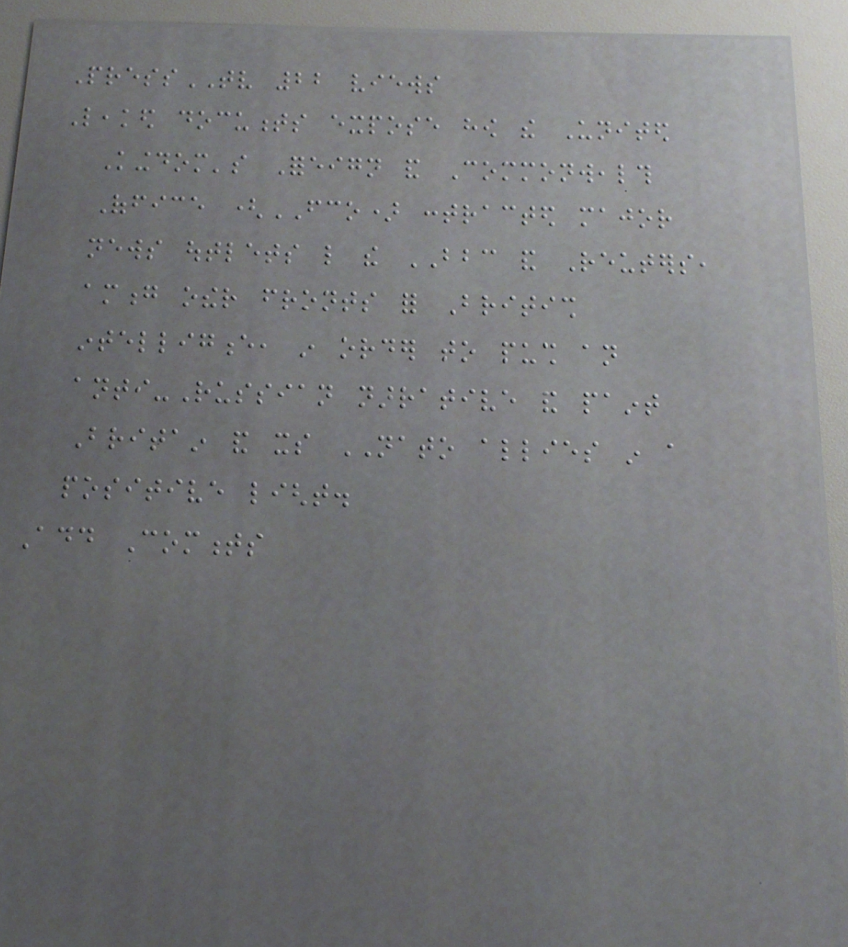PressTV 22 views
Leaked documents expose how the United
Kingdom's Foreign and Commonwealth
Office (FCO) contracted major
news outlets like the BBC and Reuters,
among other fronts for British
intelligence, in order to push an
anti-Russian narrative and paint
Britain and its NATO allies in a
positive light.
Add Comments
